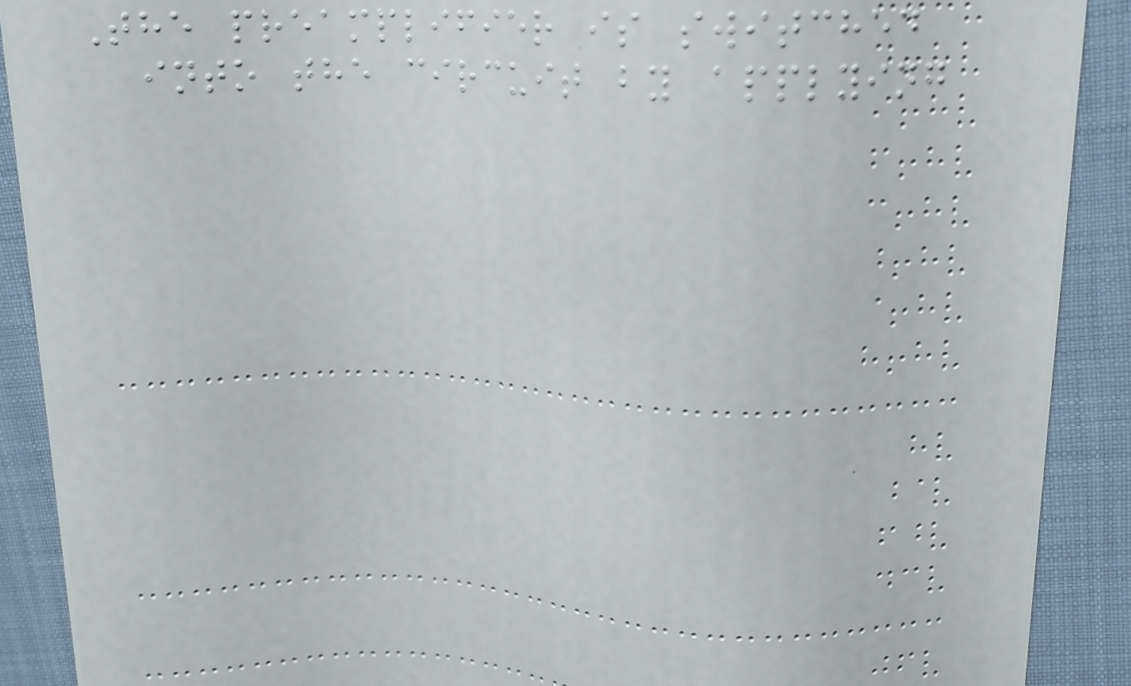The preamplifier is switched
into the circuit by applying
